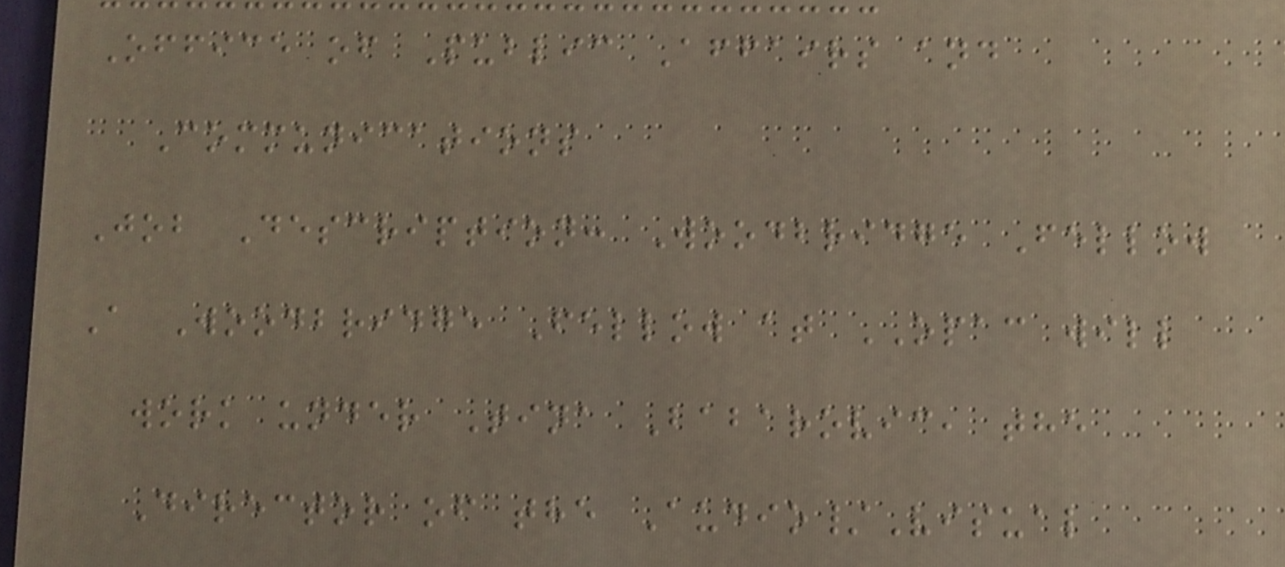Office of Public Affairs and
Communications
Job Description: Woodbridge Fellow
A Woodbridge Fellow at OPAC will
work under Tina Babarovic, the
Director of the Audio/Visual
